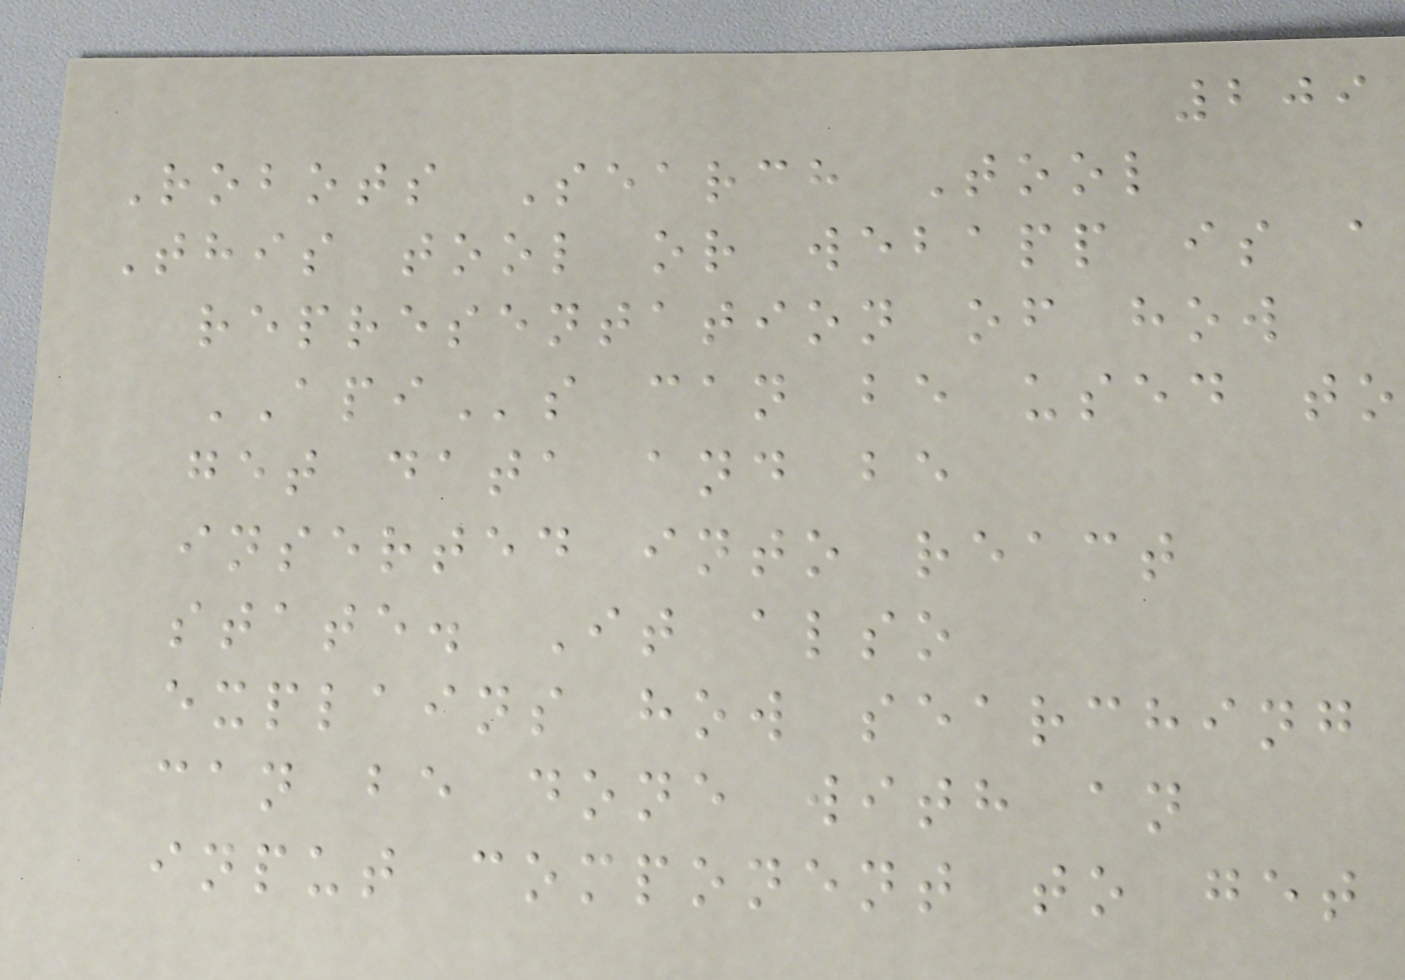209
Robots Search Tool
This tool or webapp is a
representation of how
APIs can be used to
get data and be
inserted into react
state. It also
explains how searching
can be done with an
input component to get
